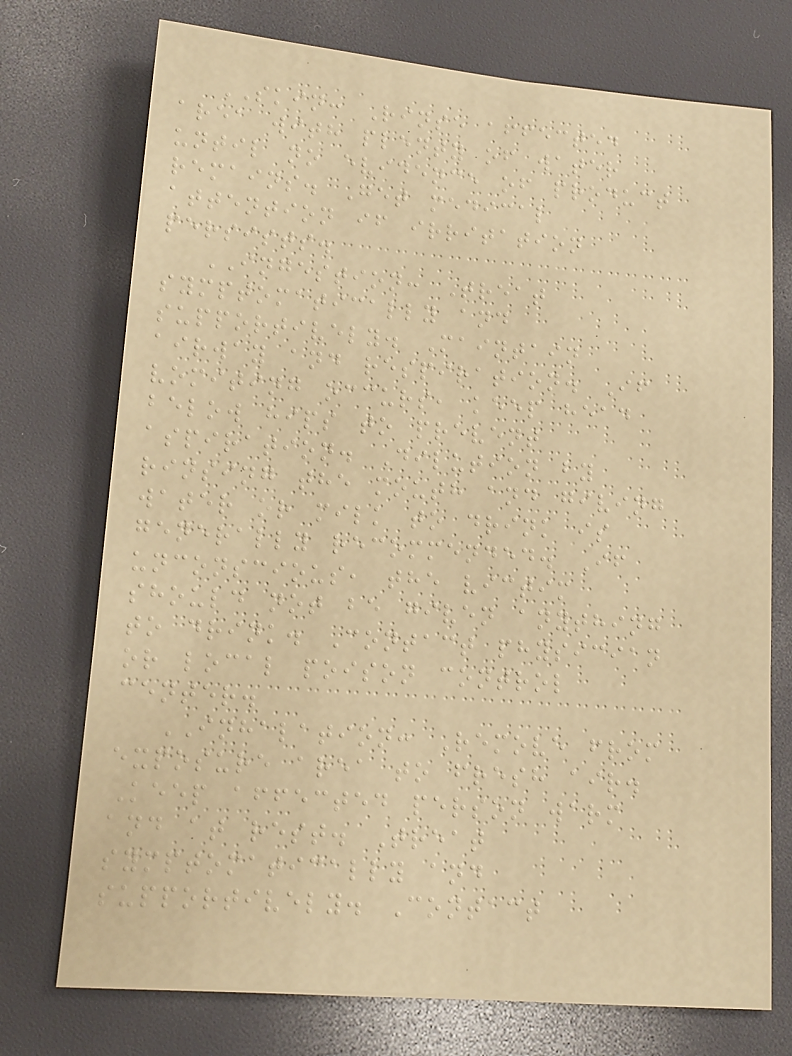SKIN: Rinse affected
area with plenty of water
until no evidence of product
remains. Get medical
attention if irritation
persists.
INGESTION: Treat
symptomatically and
supportively. Maintain
airway and respiration. If
vomiting occurs, keep head
below hips to prevent
aspiration. Dilution by
rinsing the mouth and giving
water or milk to drink is
generally recommended. If
unconscious, the victim
should not be given anything
to drink. Contact physician
or local poison control
center.
INHALATION: Remove from
exposure area to fresh air.
Keep affected person warm
and at rest. Treat
symptomatically and
supportively. Contact
